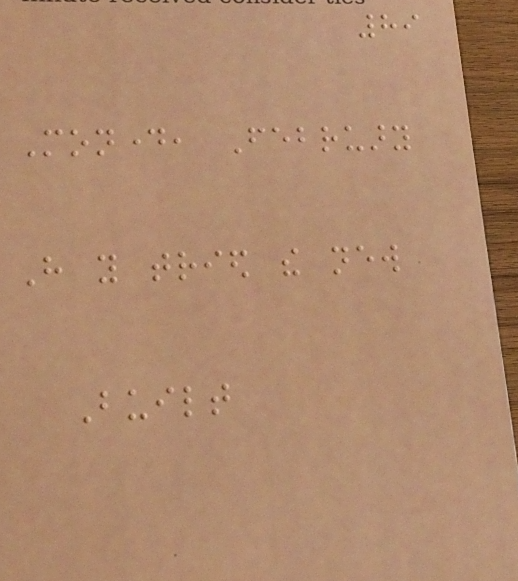89
Monday, February
Have you tried the new
Built
